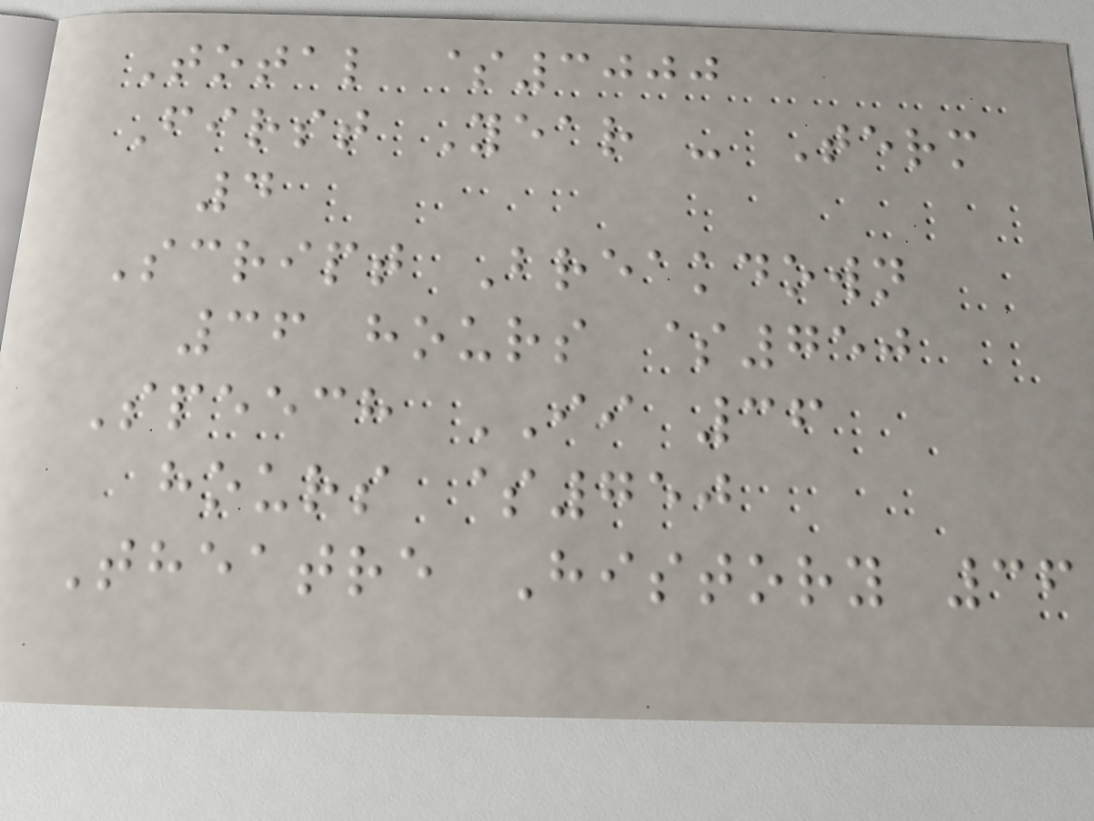Total $3000
First Year - Term
4
Script Breakdown
36 hours $750
Speech II 36
hours $750
Theatre History 36
